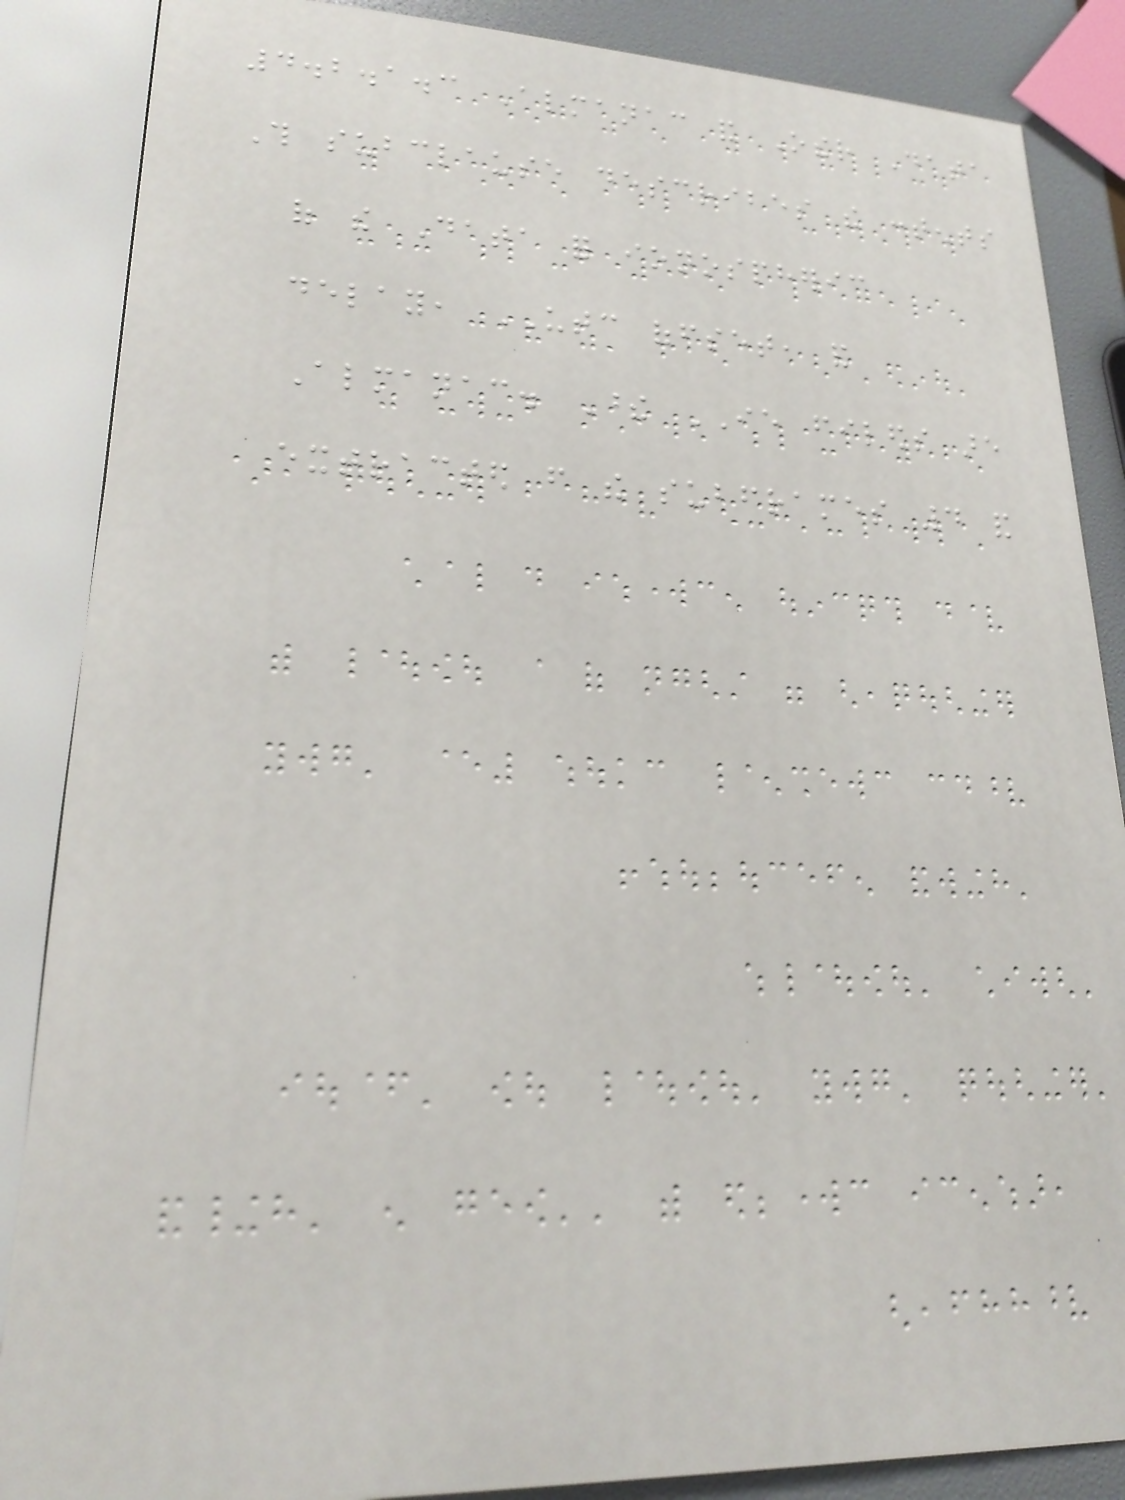4.2.1.3 Almanac and Other Data
This subclause describes the contents
of the Data for ionospheric
delay, UTC offset, and
Almanac. These IE fileds are
extracted from the subframes 4 and
